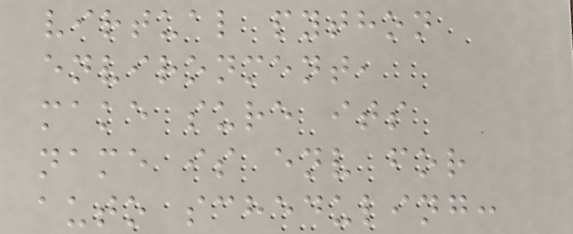virtual python
environment,
make sure its
name is env for
auto scheduling:
